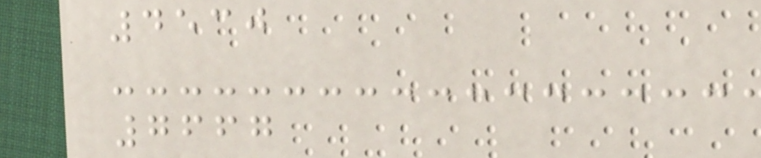4530
7667
